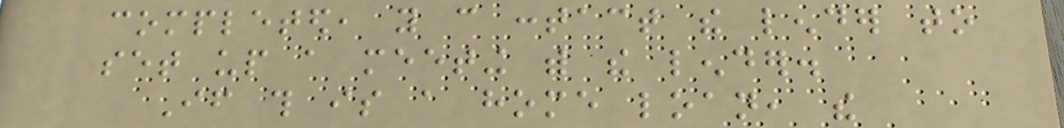completed, you can contact the lender to
set up a meeting with the lender.
If this is a home loan, the
